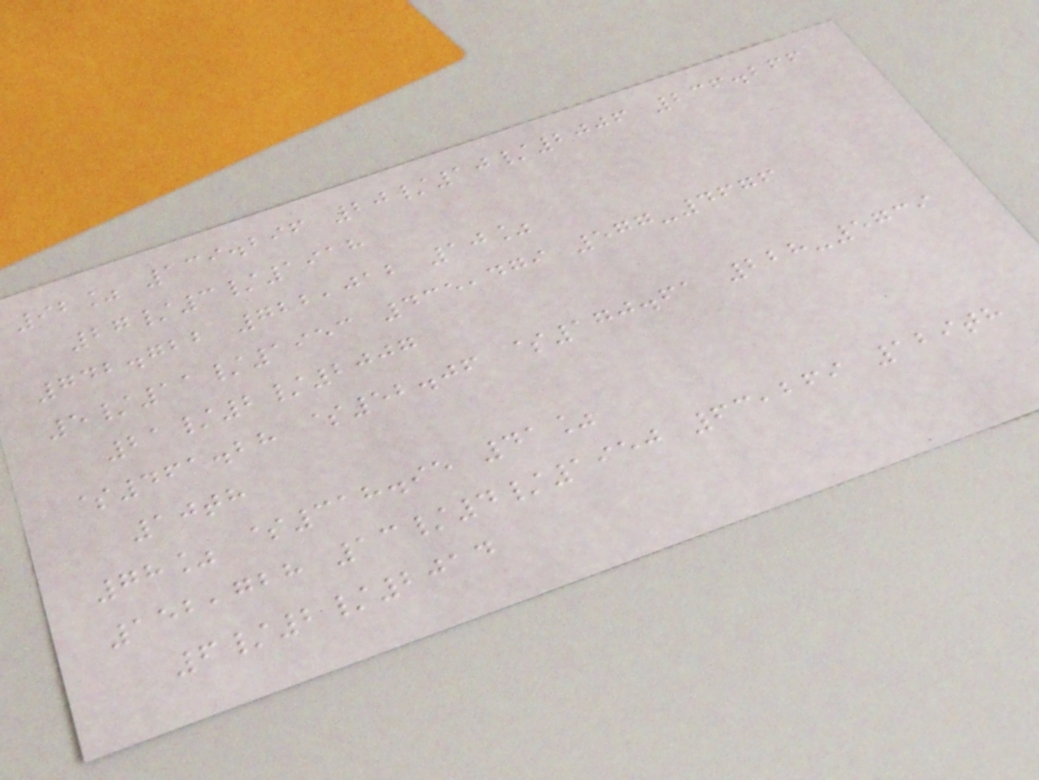92% 139.296 20/10/2006 236.266
27/3/1918
742.722 722,012 10%
5/11/1953 435,479 577-4676
21/2/2007
$461.28 $52.06 $170.61 228-5739
10th
78% $318.95 41%
152,728 13/4/1950 63,269 129th
6/2/2014
